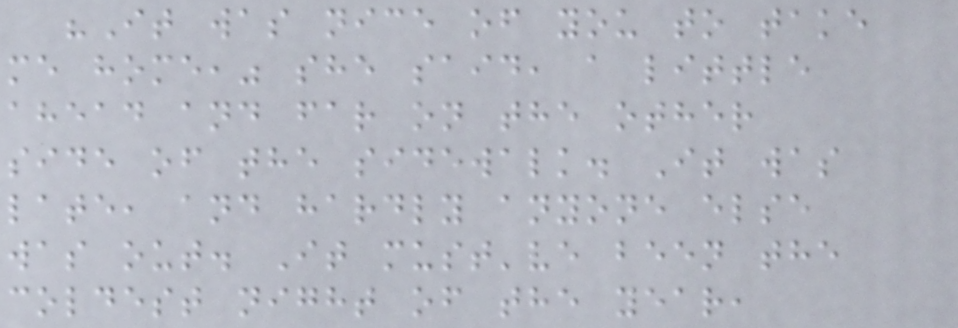"It was nice of you to take
me home," she said, a little
ahead and far on the other
side of the sidewalk. It was
late, and hardly anyone else
was out. It must've been the
coldest night of the year,
